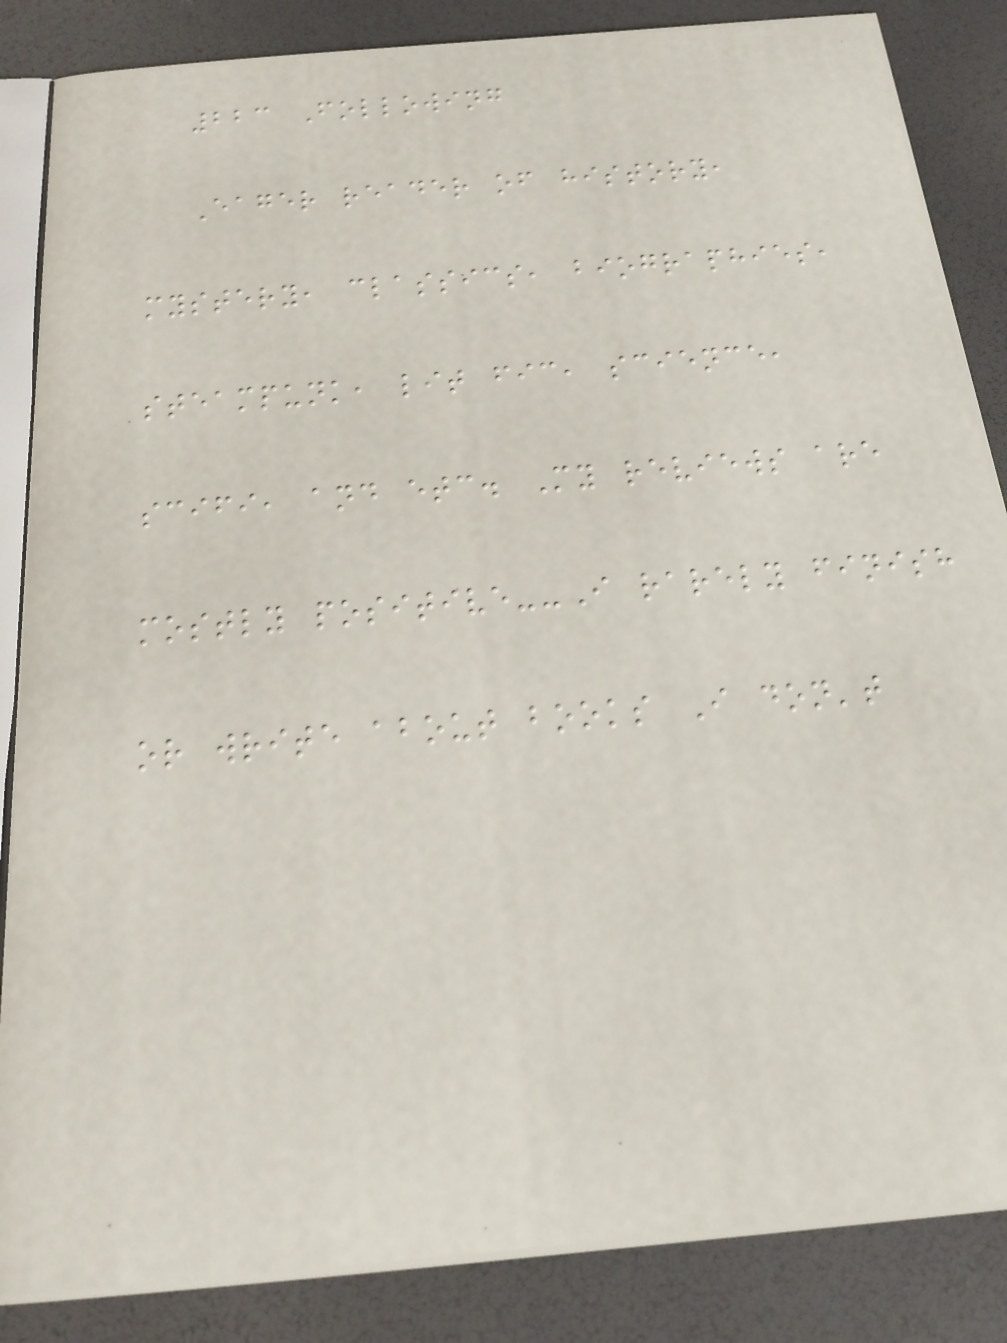223 Following
Eager reader of history,
mystery, classics, biographies,
steampunk, lit fic, science,
scifi, and etc. My reviews are
mostly positive--I rarely finish
or write about books I don't
